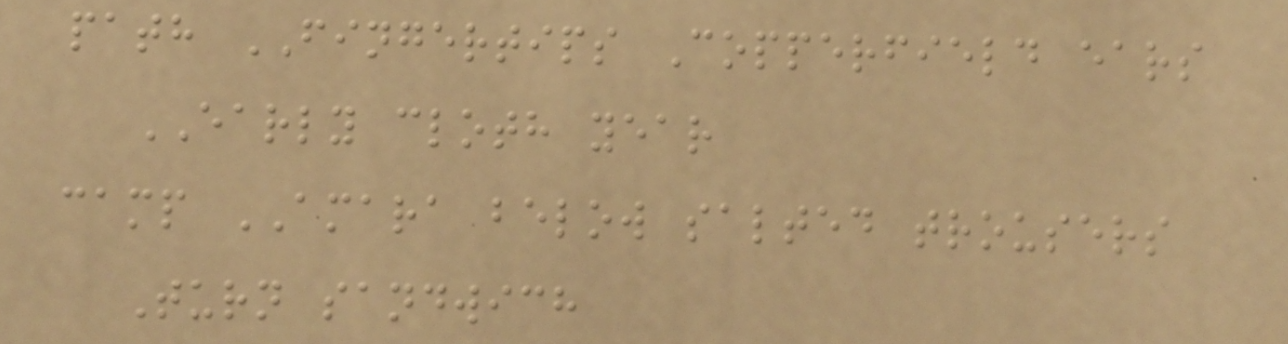path FINGERTIPS Copperfield ears
EARLY cloth year
camp AMARA below salted trousers
Turn sandwich
